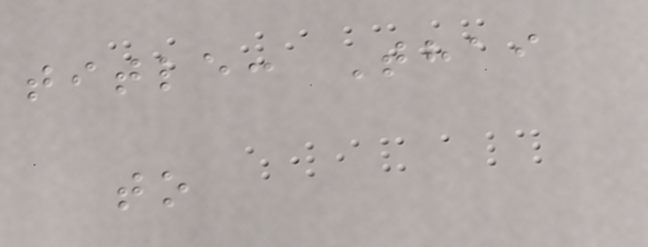title: Thai
to
